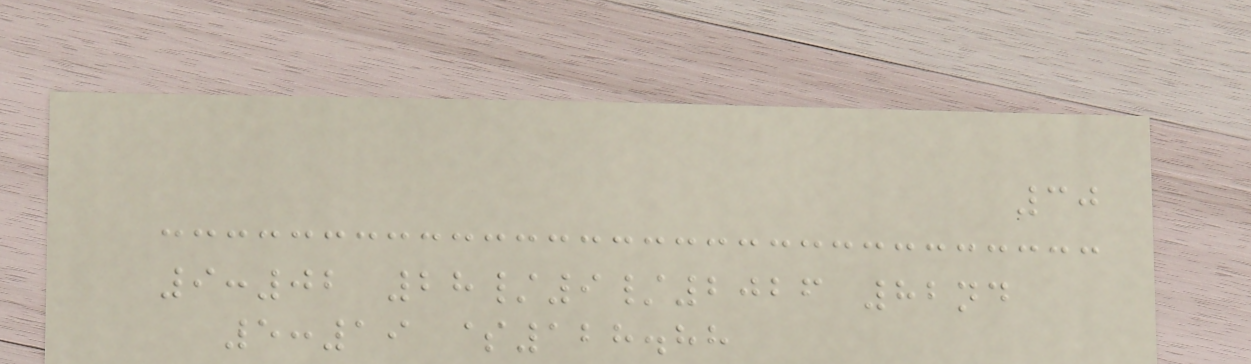30
9:02 28/9/2026 82nd
5:19 $128.88
